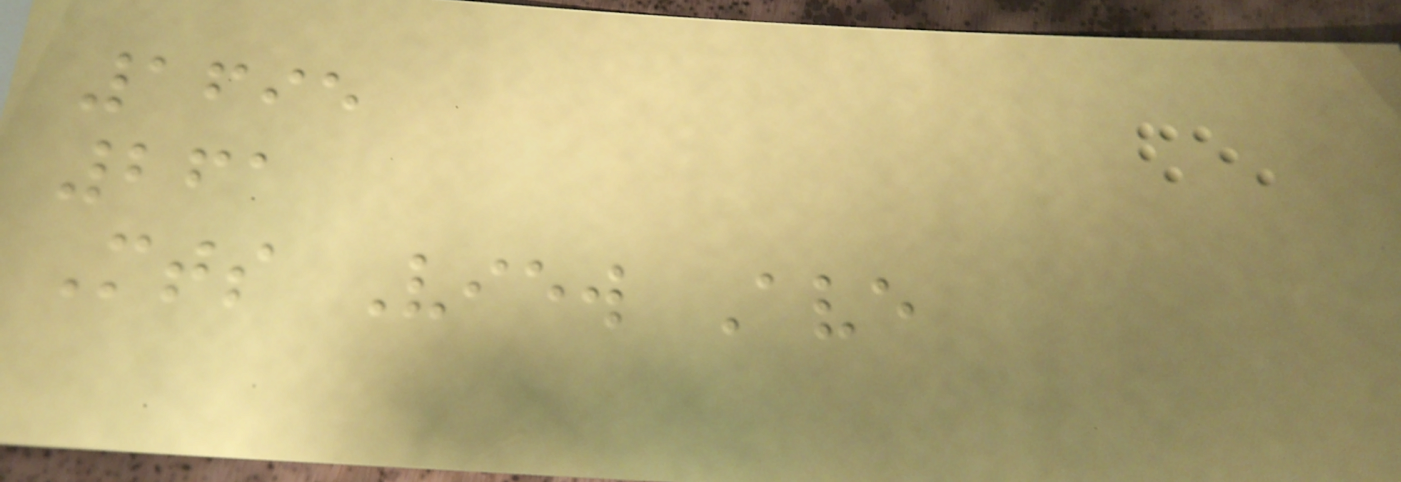1695
261
Mts View Ave
